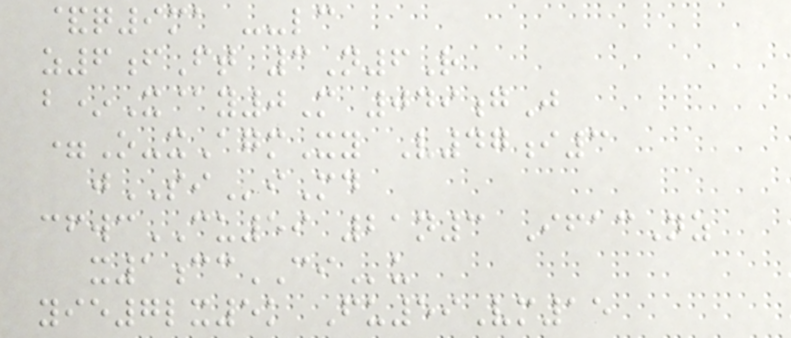&q9ma --lc
z6fFt 3N6R
b*X@y0M 049gJ
=O-xAgmXy V47i3
jSIiMd
cfwcCU59 21n3 IfacNz
x1ccCIu
yie7lx5k Fu59Vm15
